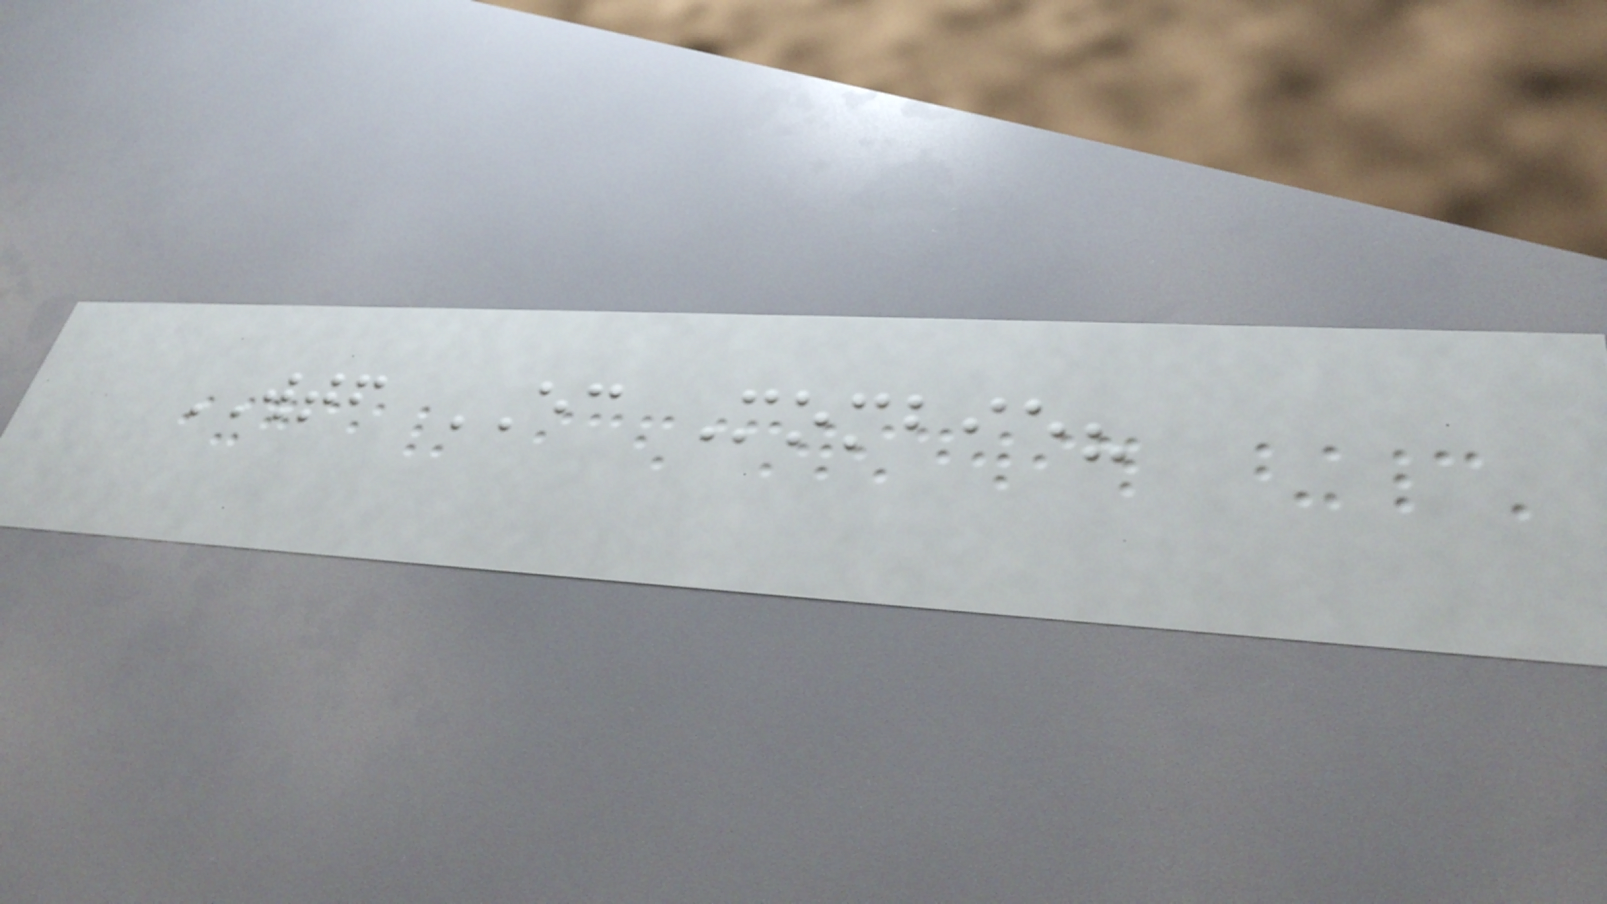WTF EC Mombie?
